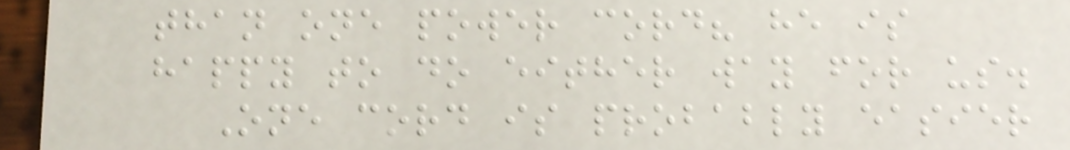than one power cord? he is
happy to do either way for us.
One cord is probably easier
